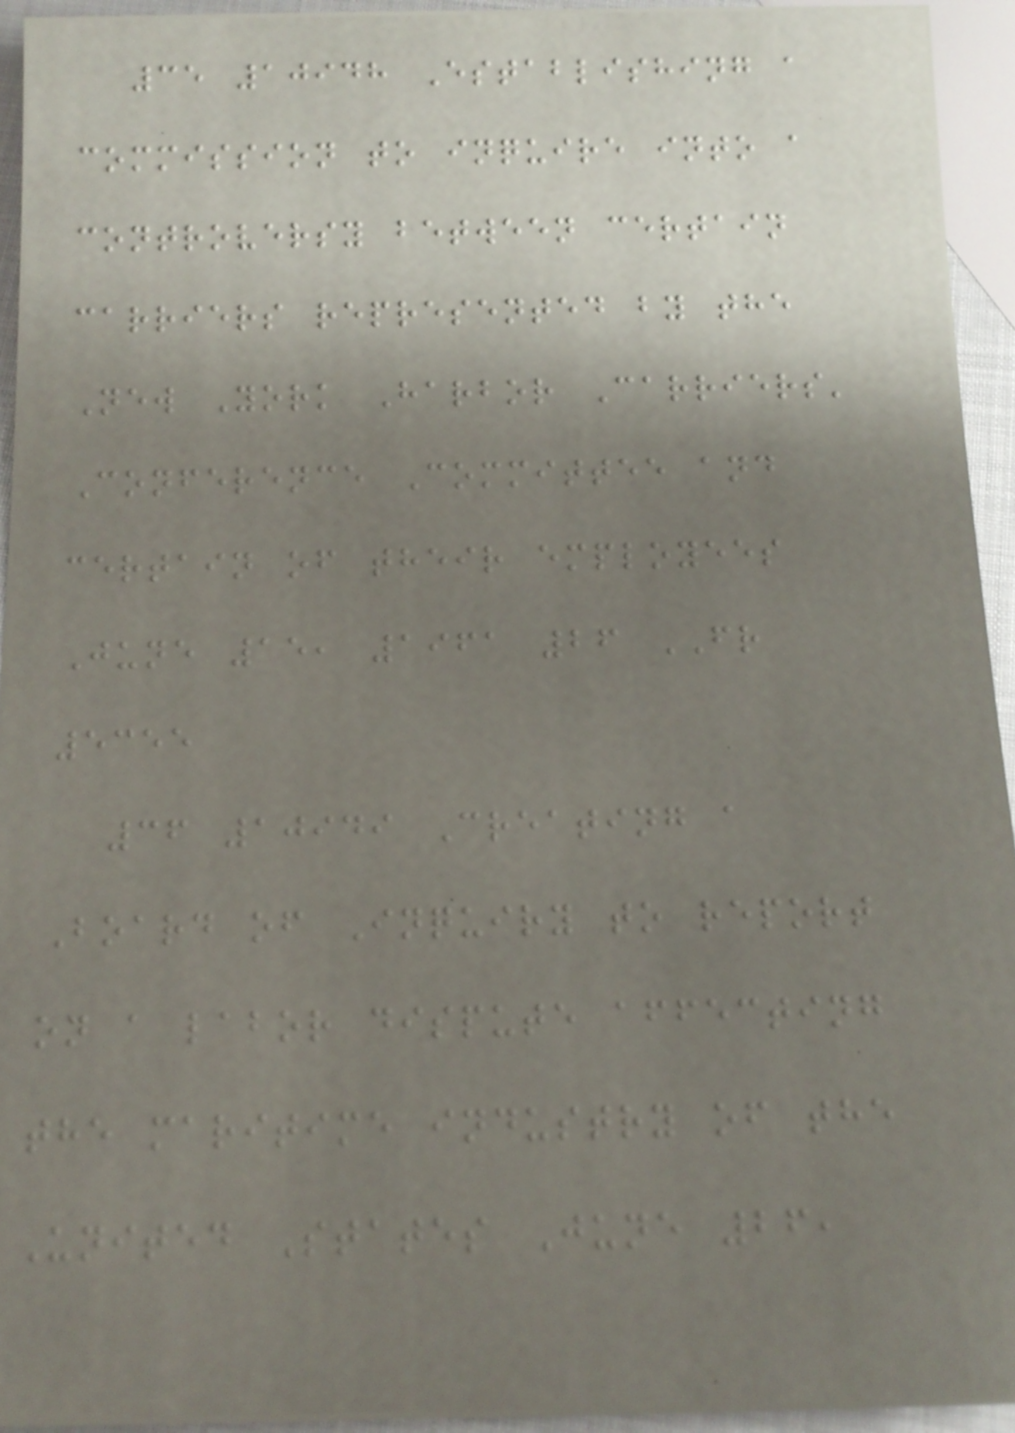35 10948 Establishing a
commission to inquire into a
controversy between certain
carriers represented by the
New York Harbor Carriers'
Conference Committee and
certain of their employees
June 15, 1961 26 FR
5355
36 10949 Creating a
Board of Inquiry to report
on a labor dispute affecting
the maritime industry of the
United States June 26,
